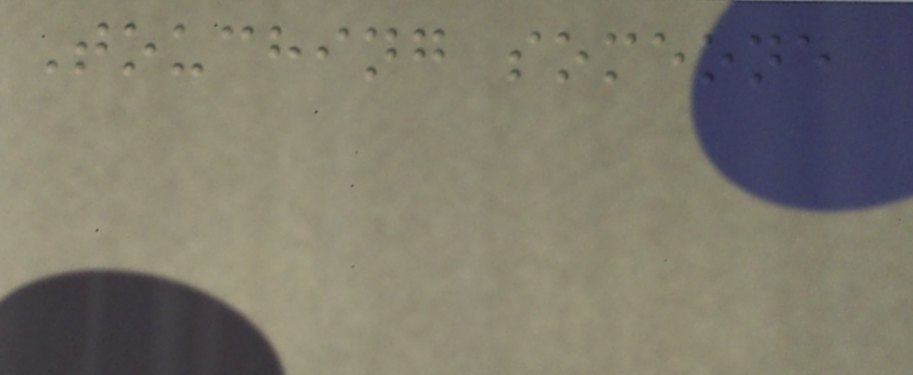Touching someone
